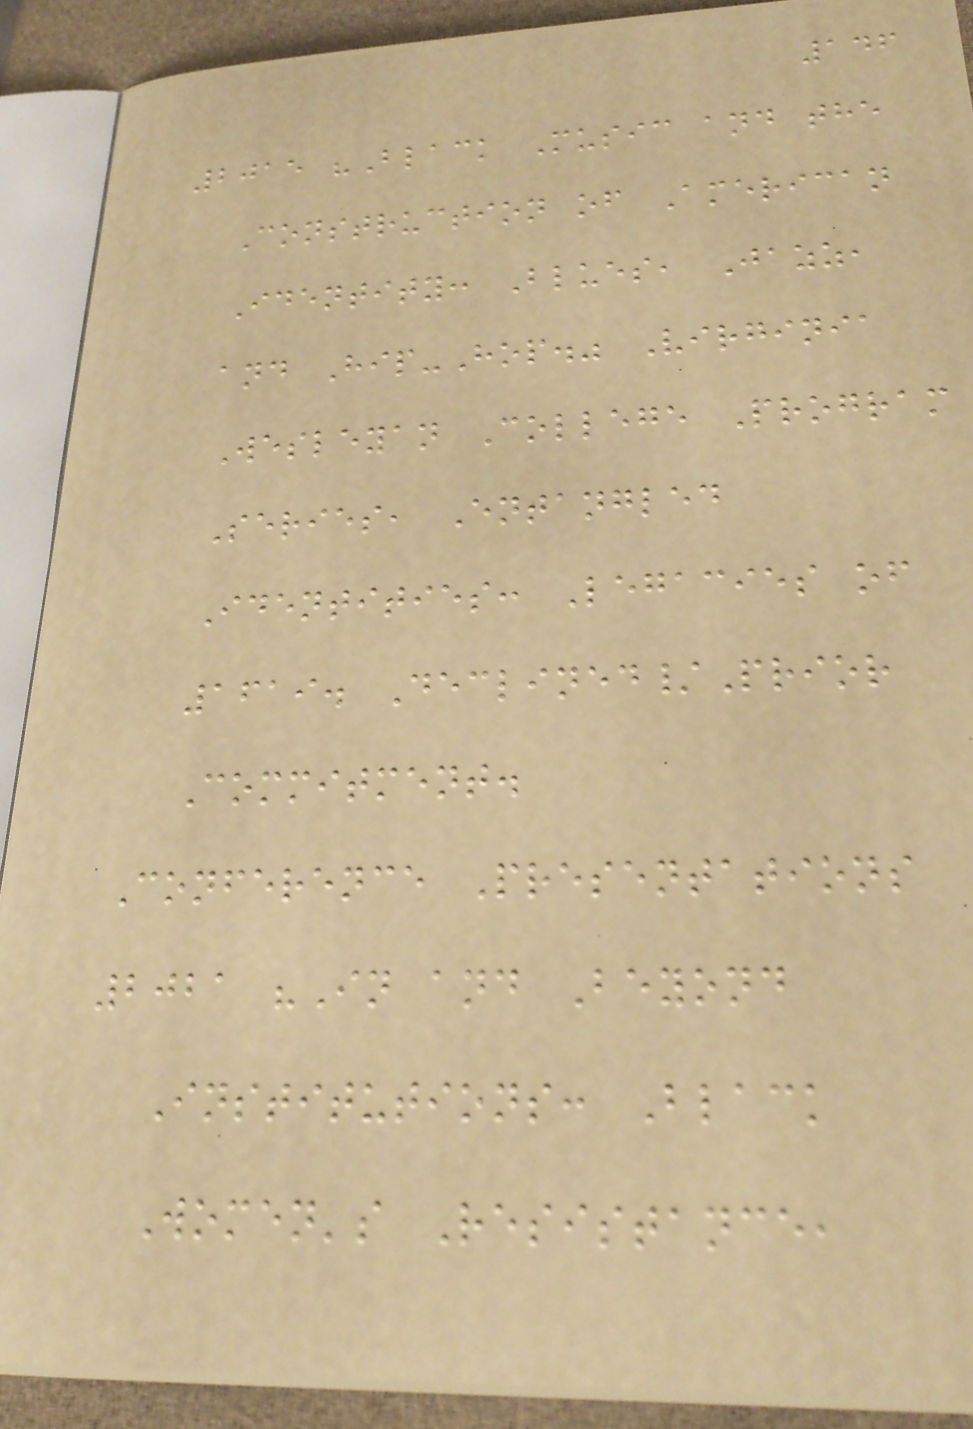146
2015 "Black Music and the
Construction of American
Identity: Blues, Jazz,
and Hip-Hop." Virginia
Wesleyan College Program
Series, Entangled
Identities: Legacies of
1619. Declined/Prior
Commitment.
Conference Presentations
2021 "In and Beyond
Institutions: Black
Women's Resistance,
